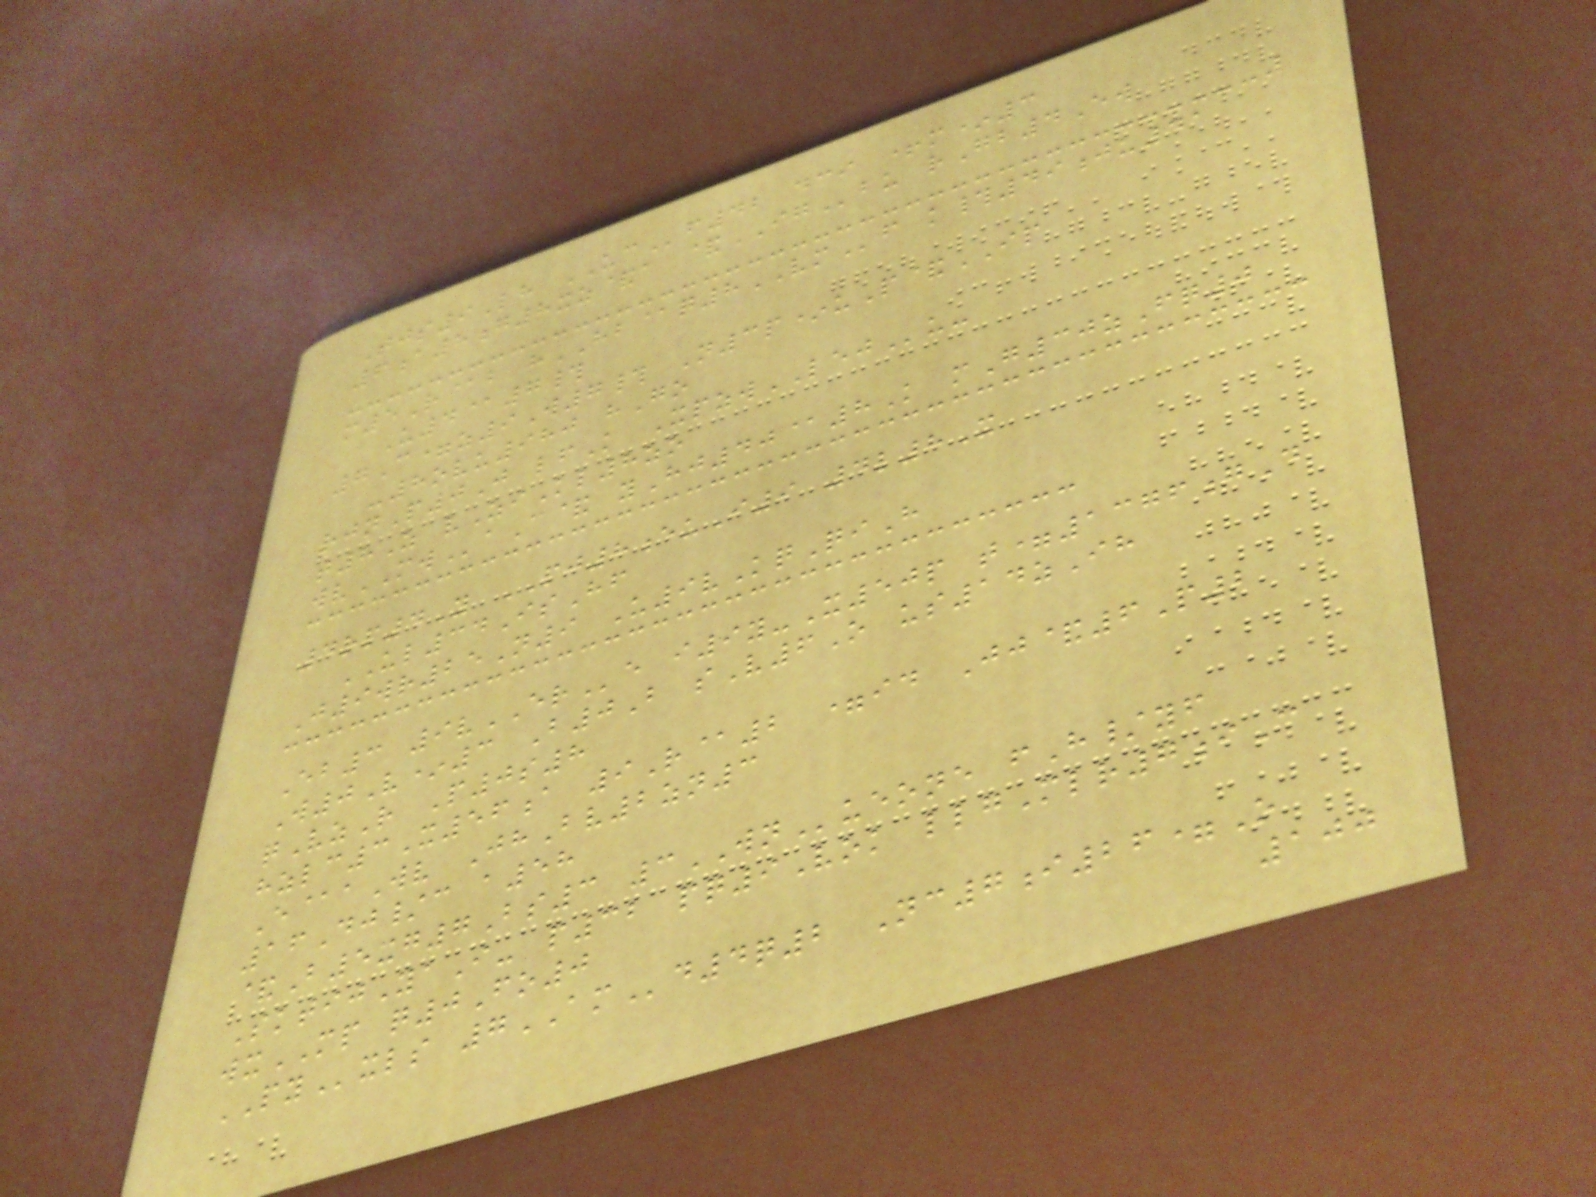Tjs9Lh UCf42 dci +m*3
6a8g8xz&a &IGbu rGb4Ew
m5R@b hHB@q8VMf k#49ju41
U4@7#
7C=z9W7# N3p*uP&IP
-8ovu980 hGo
rjnP0J lfK XpzwLEJu-
t8Z vZiKl8zo
wvMWaC& yHj40@8K mG30zFq0
4rp4Y PJ8euI9 4l8X
UL34IsHf
J9wr25N9 U9vKqQiH
Eb3 9vERe i9y-X50p t=1376gD
W0V*3 B0B sV6O us14zIh
qVzR P0s8
hzlc3X56a 9R@2 =id Jj&6P2
E@aWv JhBv2zn3
16Dj/c a58
&B5xg7Bs3 3WNueone fH/yf
SktijYaI- p32 pq9Vok llgMlr7iC
wxMP q0Fo0
PYxls 7AMd4q2 Nc7i26=O
100
